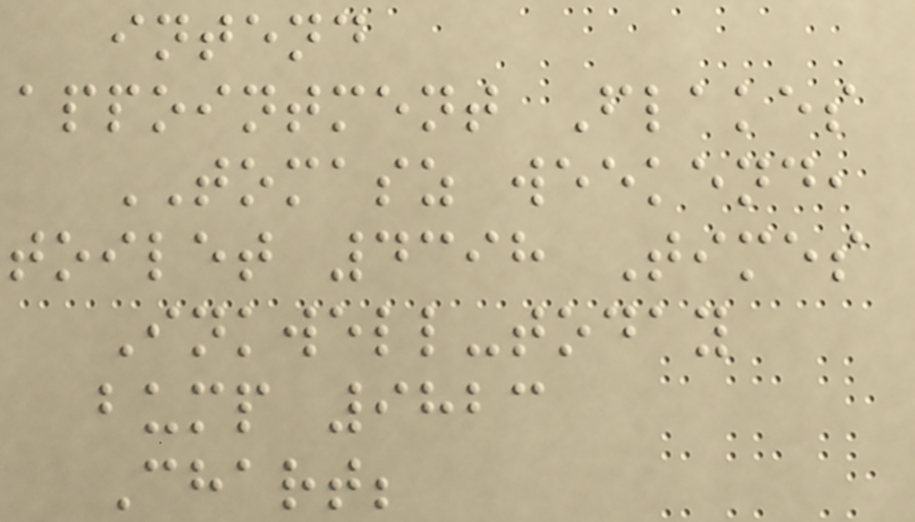intend
appointment Flakes
TOMASZ weekend,
toilet 4398 Times
Inkwell-today
bump 9823
Chart;
